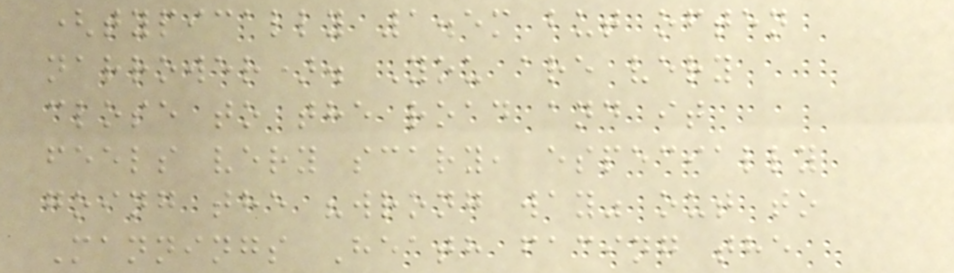(typically 1.5m but often
narrower). You are very
close to the road and it
feels very scary, especially
going the "wrong way" out to
Mannings Heath facing the
